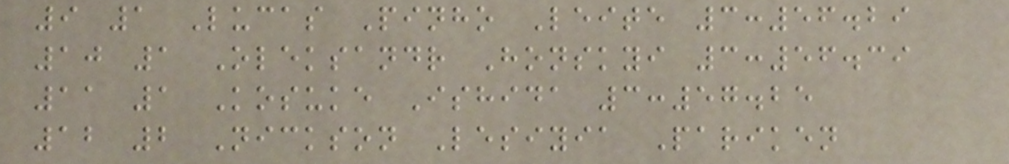9 1 Lucas Pinho Leite 3:56.29
10 1 Oleksandr Honskyi 3:56.39
11 1 Kosuke Ishida 3:57.25
12 2 Nickson Lesiyia Pariken
